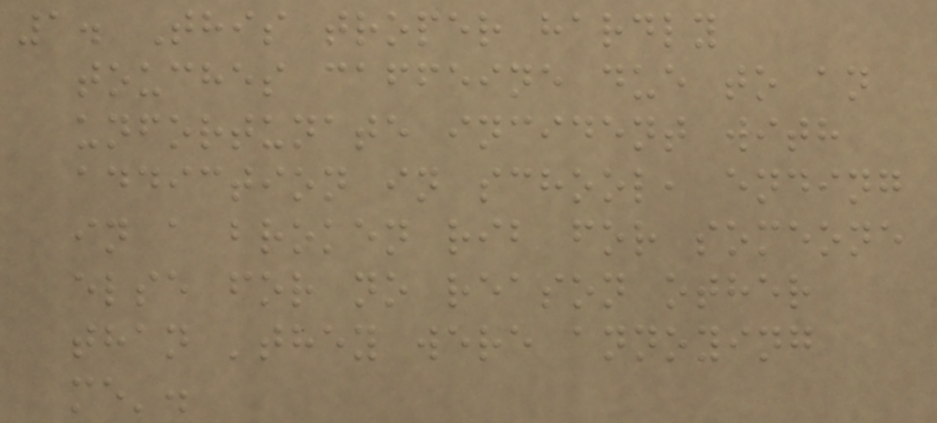1. This troper hardly
touches caffeine due to an
unfortunate incident with
addiction in school, ending
in a broken rib for someone
else for no reason other
than 'they were annoying
me'.
